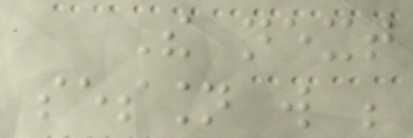The next
session will be
